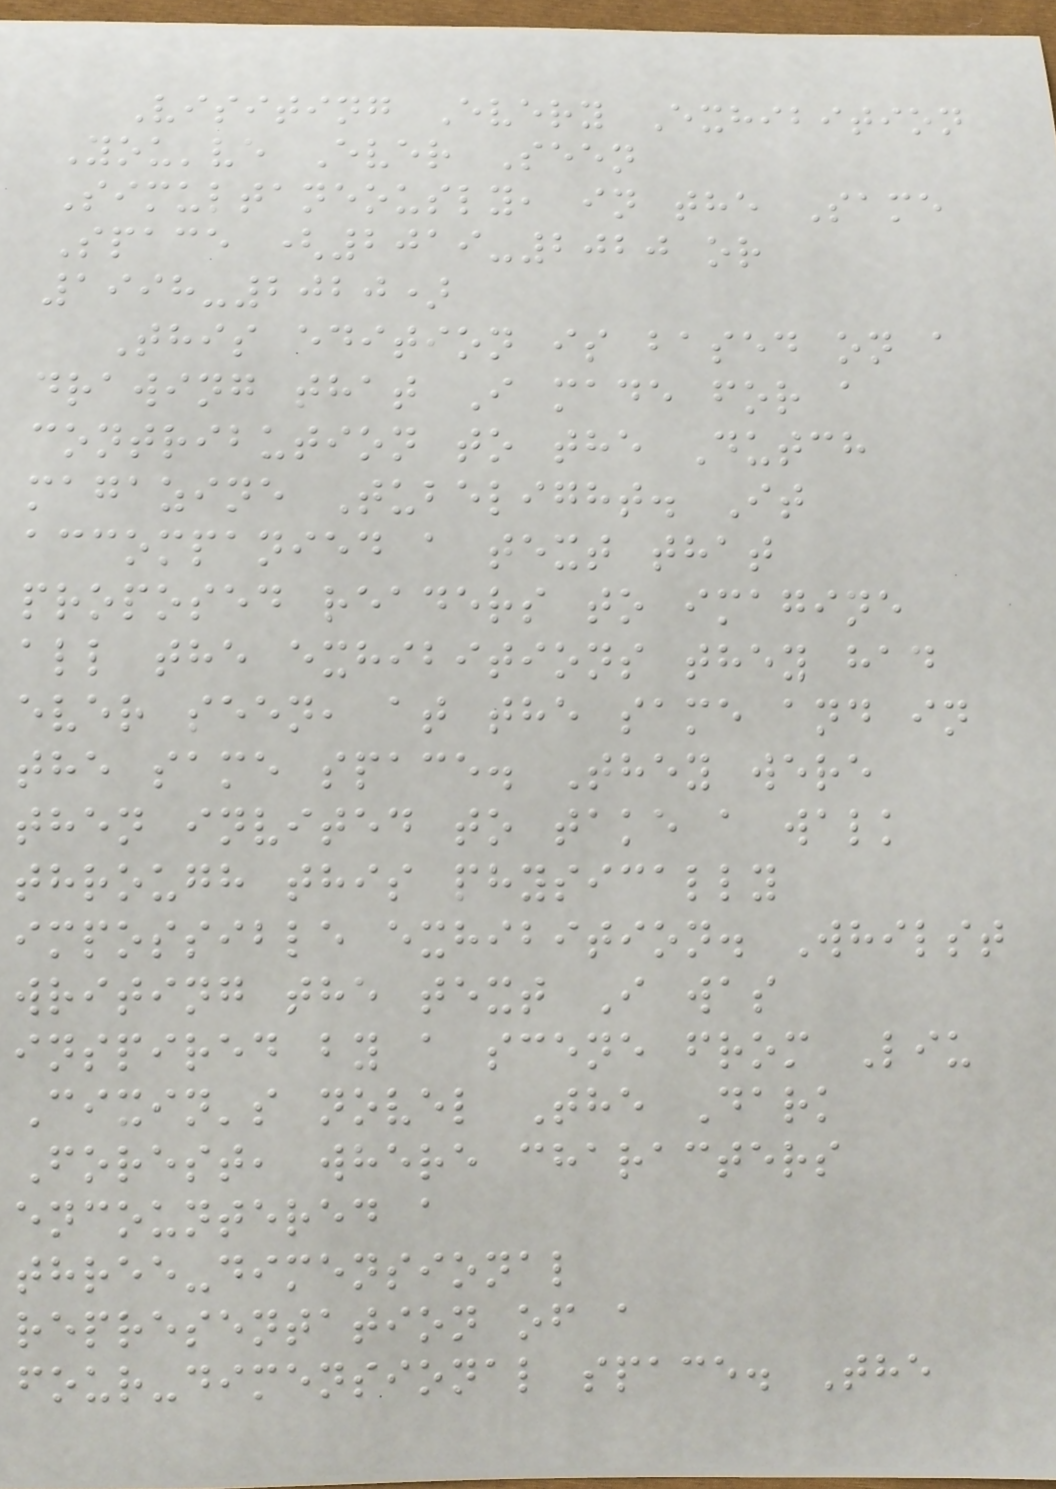Visiting Every Exhibition
You've Ever Seen
Simultaneously, in the Same
Space (2019-2020 or
1998-2020)
This edition is based on a
drawing that I made for a
contribution to the Dutch
magazine Tubelight. It
accompanied a text that
proposed readers to imagine
all the exhibitions they had
ever seen, at the same and in
the same space. They were
then invited to take a walk
through this physically
impossible exhibition. Whilst
writing the text I was
inspired by a scene from Liu
Cixin's novel The Dark
Forest, where characters
encountered a
three-dimensional
representation of a
four-dimensional space. The
